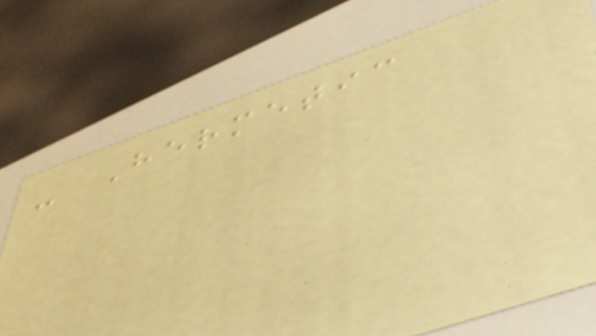- Hermetic
